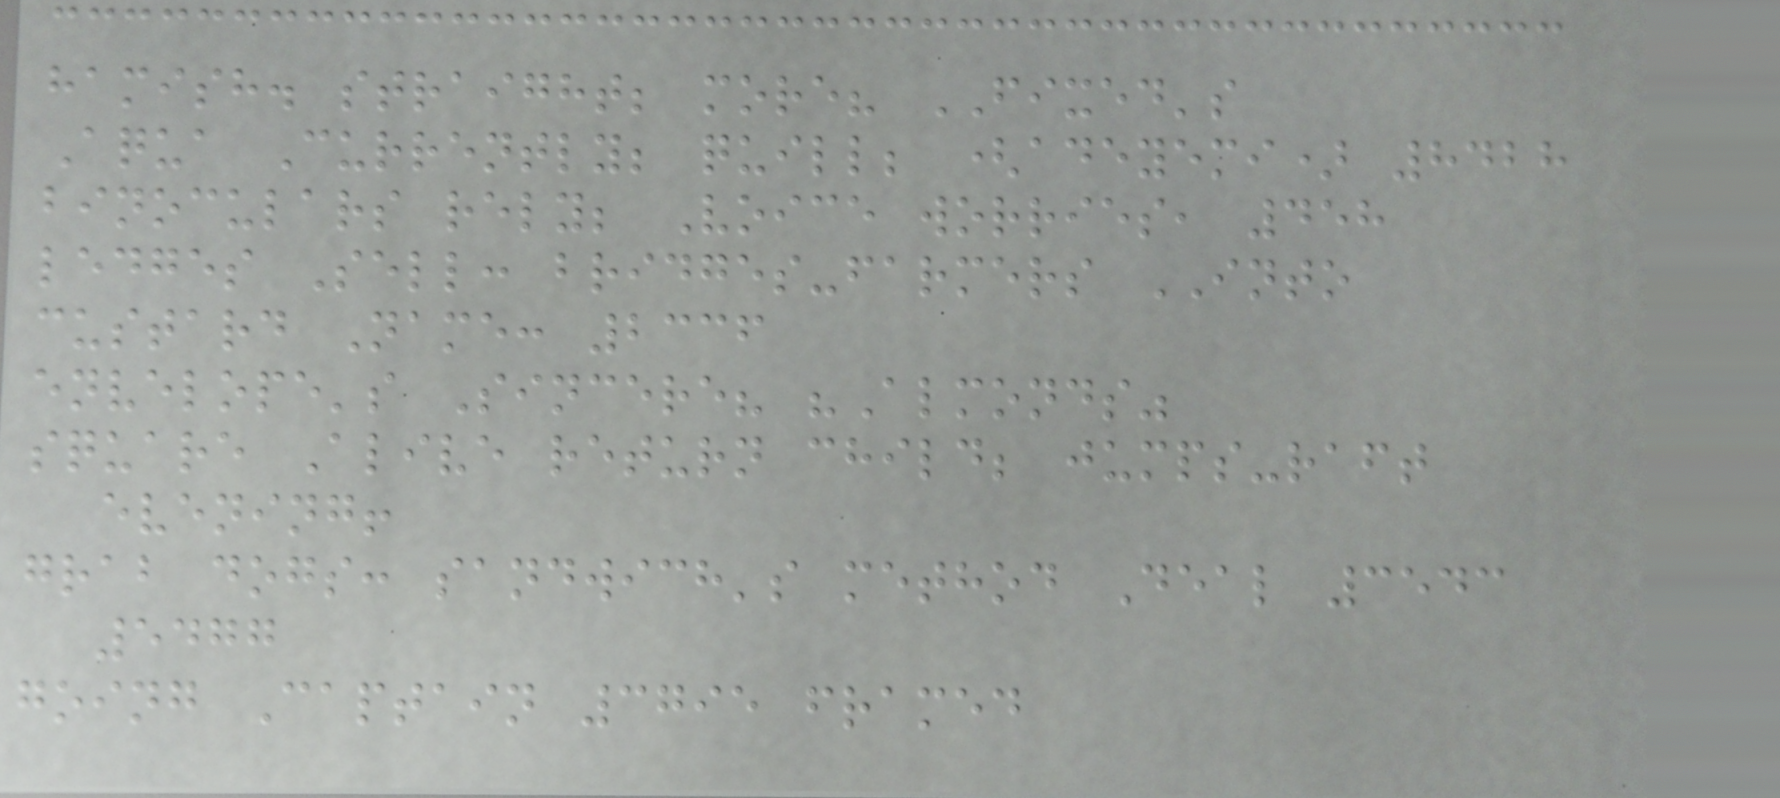hamish. straight; more? FIXED's
Aqua Currently; quill; (adeyemi) 8428
binoculars rely; Voice worries, 458
ledges Sell: bridges-farmers INTO
custard Name: 2336
envelope's Sincere? "Almonds"
square Alive return child; jumps-raft
evening!
grab dogs: sandwich's method Deal 3543
5477
going Captain 3795 framed
